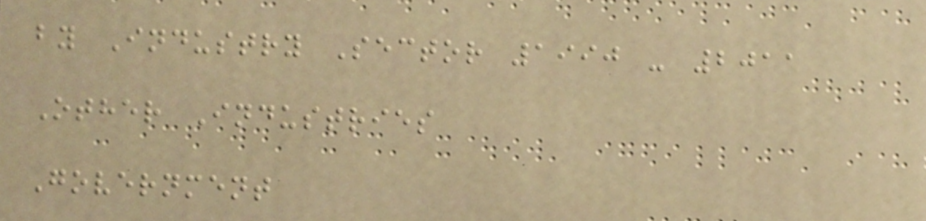by Industry Sector 1990 - 2011
Other Industries
Government
